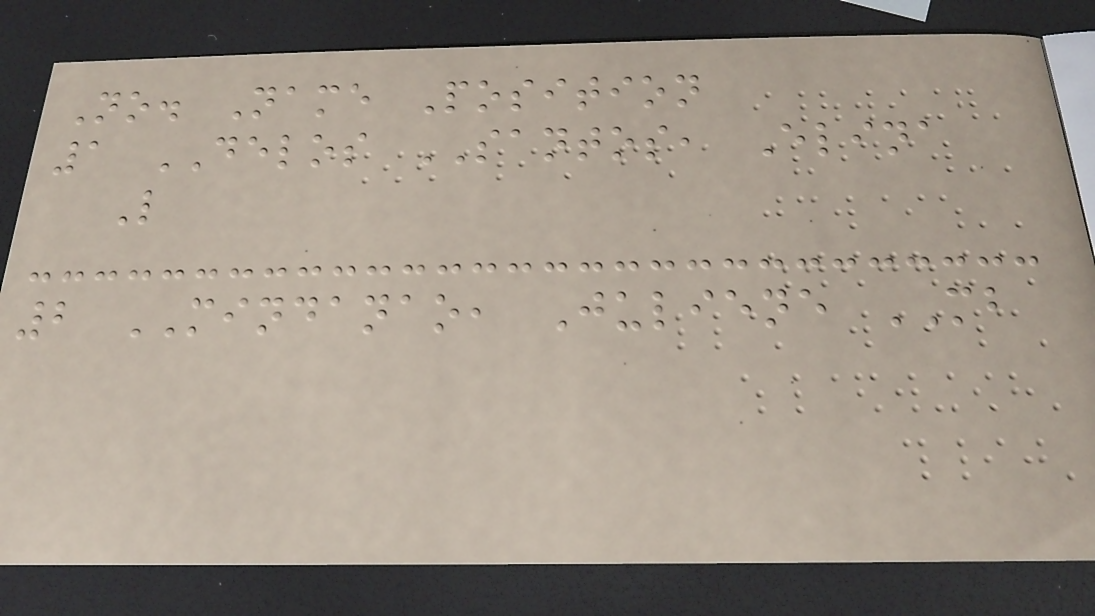No. Name Position
1 DELOS SANTOS, Elina
L
2 MINDANAO, Juliene MB
